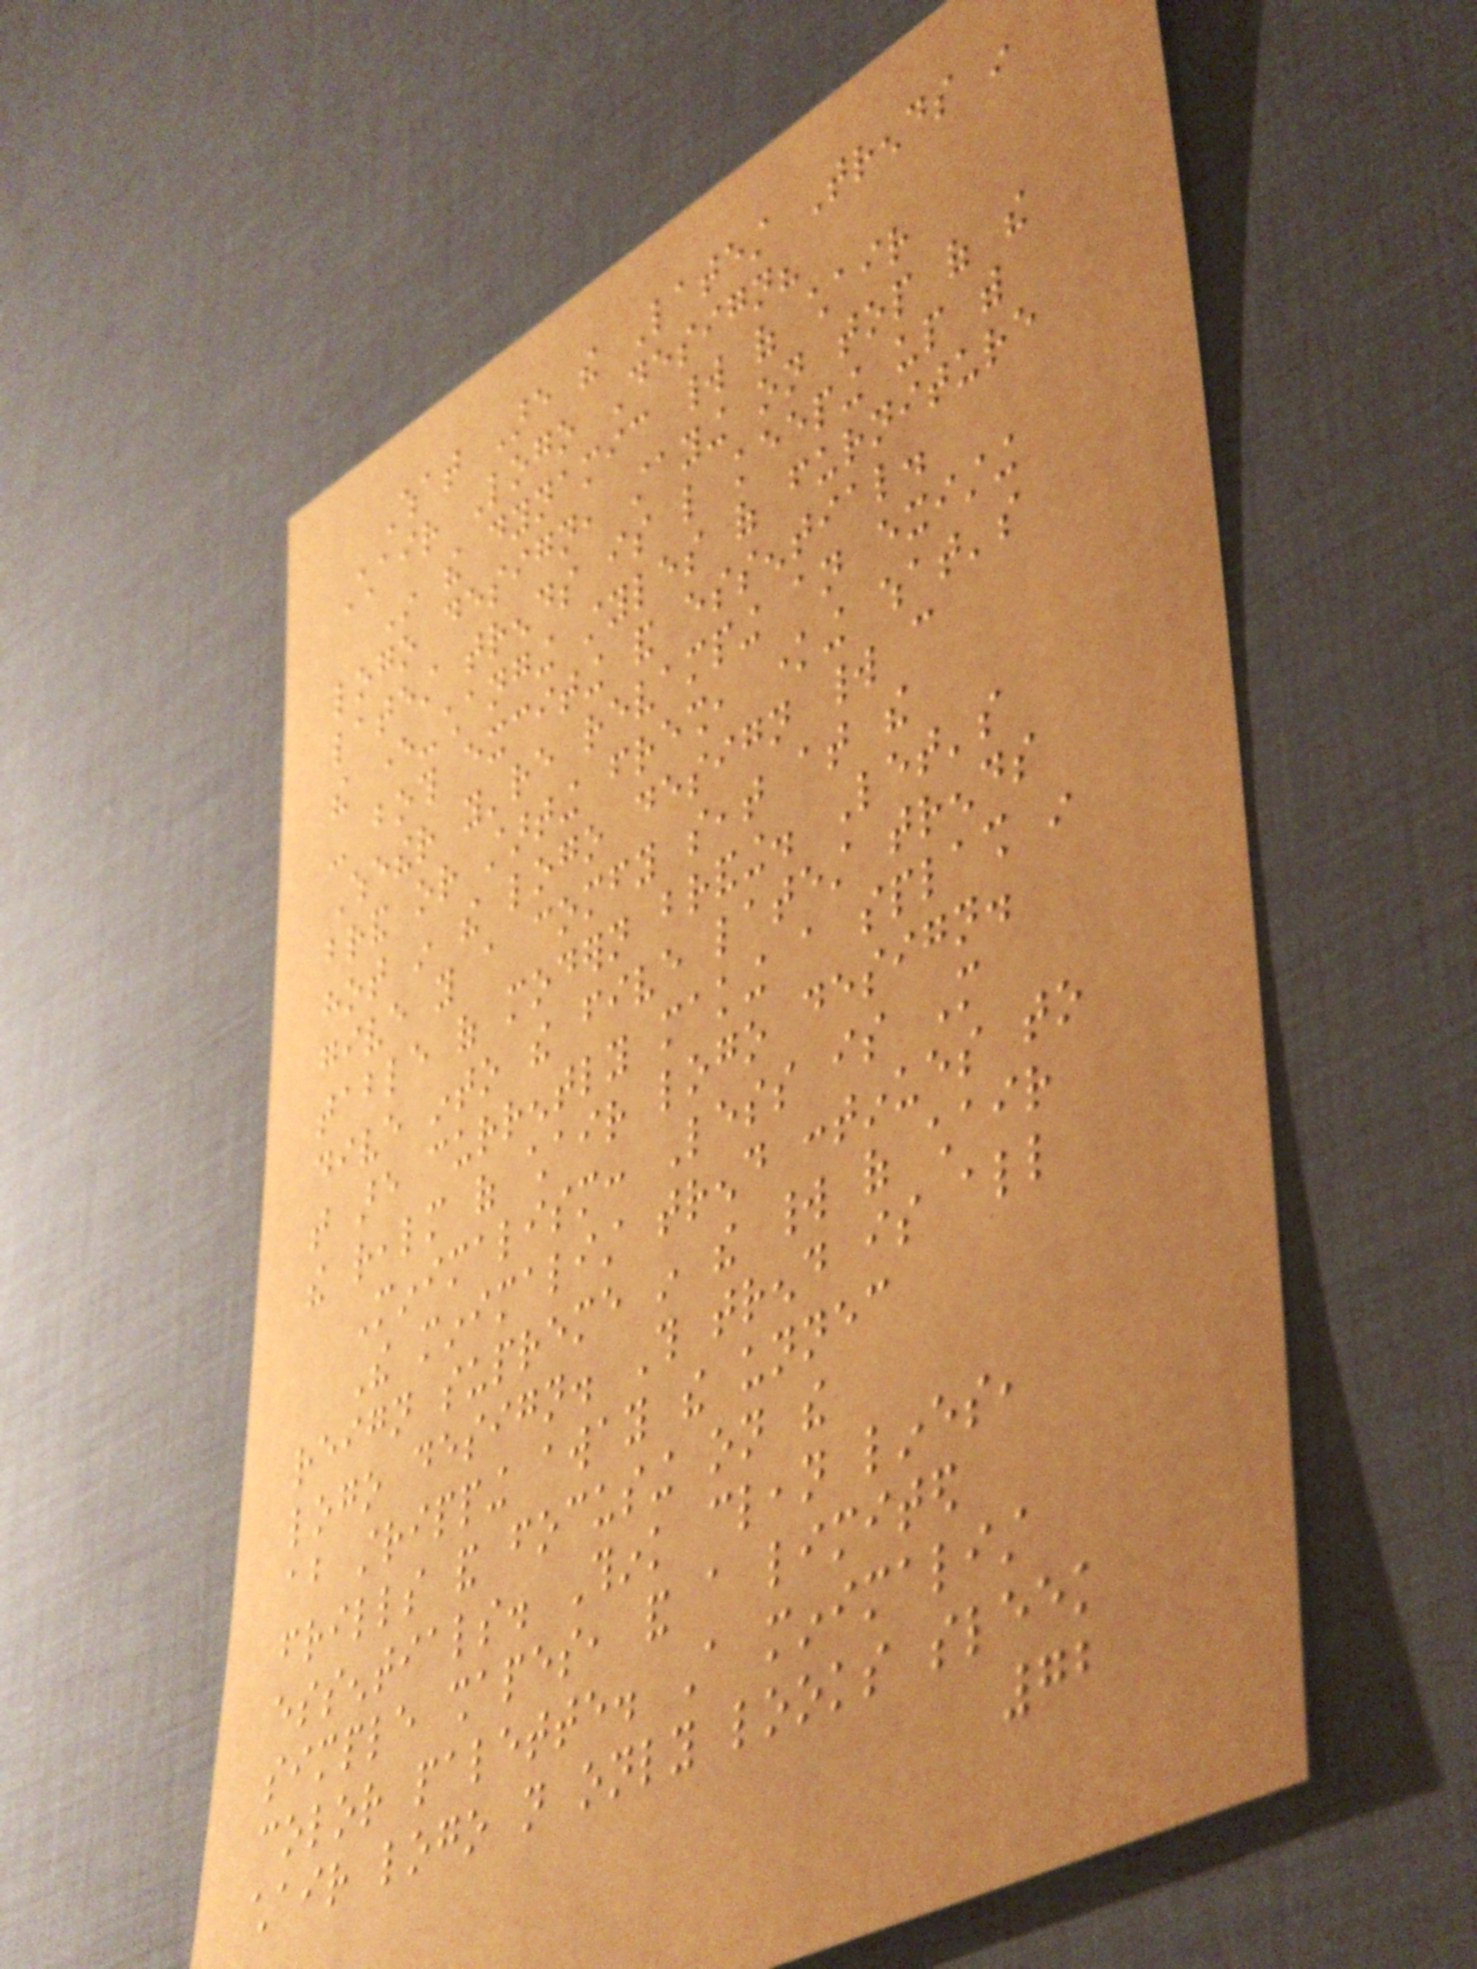What Are the Latest Trends in
Chair Logo Design?
In the dynamic world of chair
logo design, staying on top of the
latest trends is like keeping up with
the ever-changing styles of furniture
- both exciting and essential.
Whether you're revamping an existing
brand or starting fresh, knowing what's
hot in the logo design world can
give you a comfy seat at the
table of modern branding. Let's
dive into the five latest trends
that are currently making a splash in
the realm of chair logo design.
Minimalism: Less is More
The minimalist trend continues to
reign supreme in the world of chair
logo design. This trend is all
about stripping away the unnecessary
frills and focusing on the
essentials. Think clean lines,
simple shapes, and a limited
color palette. A minimalist
chair logo not only looks sleek
72
